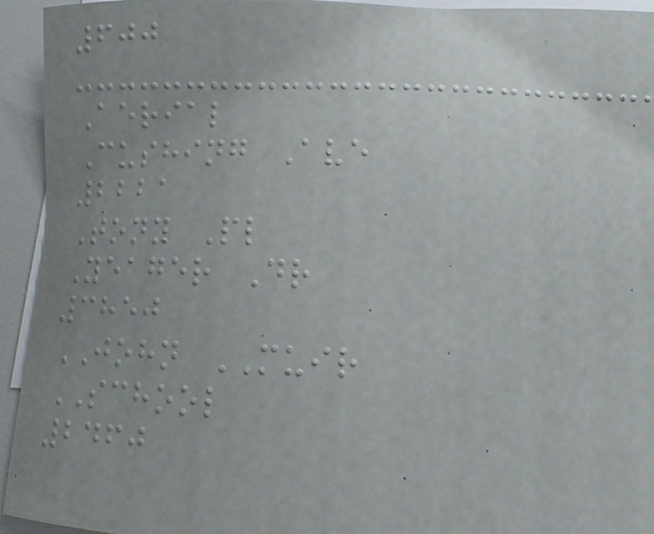600
Aerial
Cushing Ave
2221
Tony Pl
Yeager Dr
3850
JOHN MUIR
SCHOOL
2460
